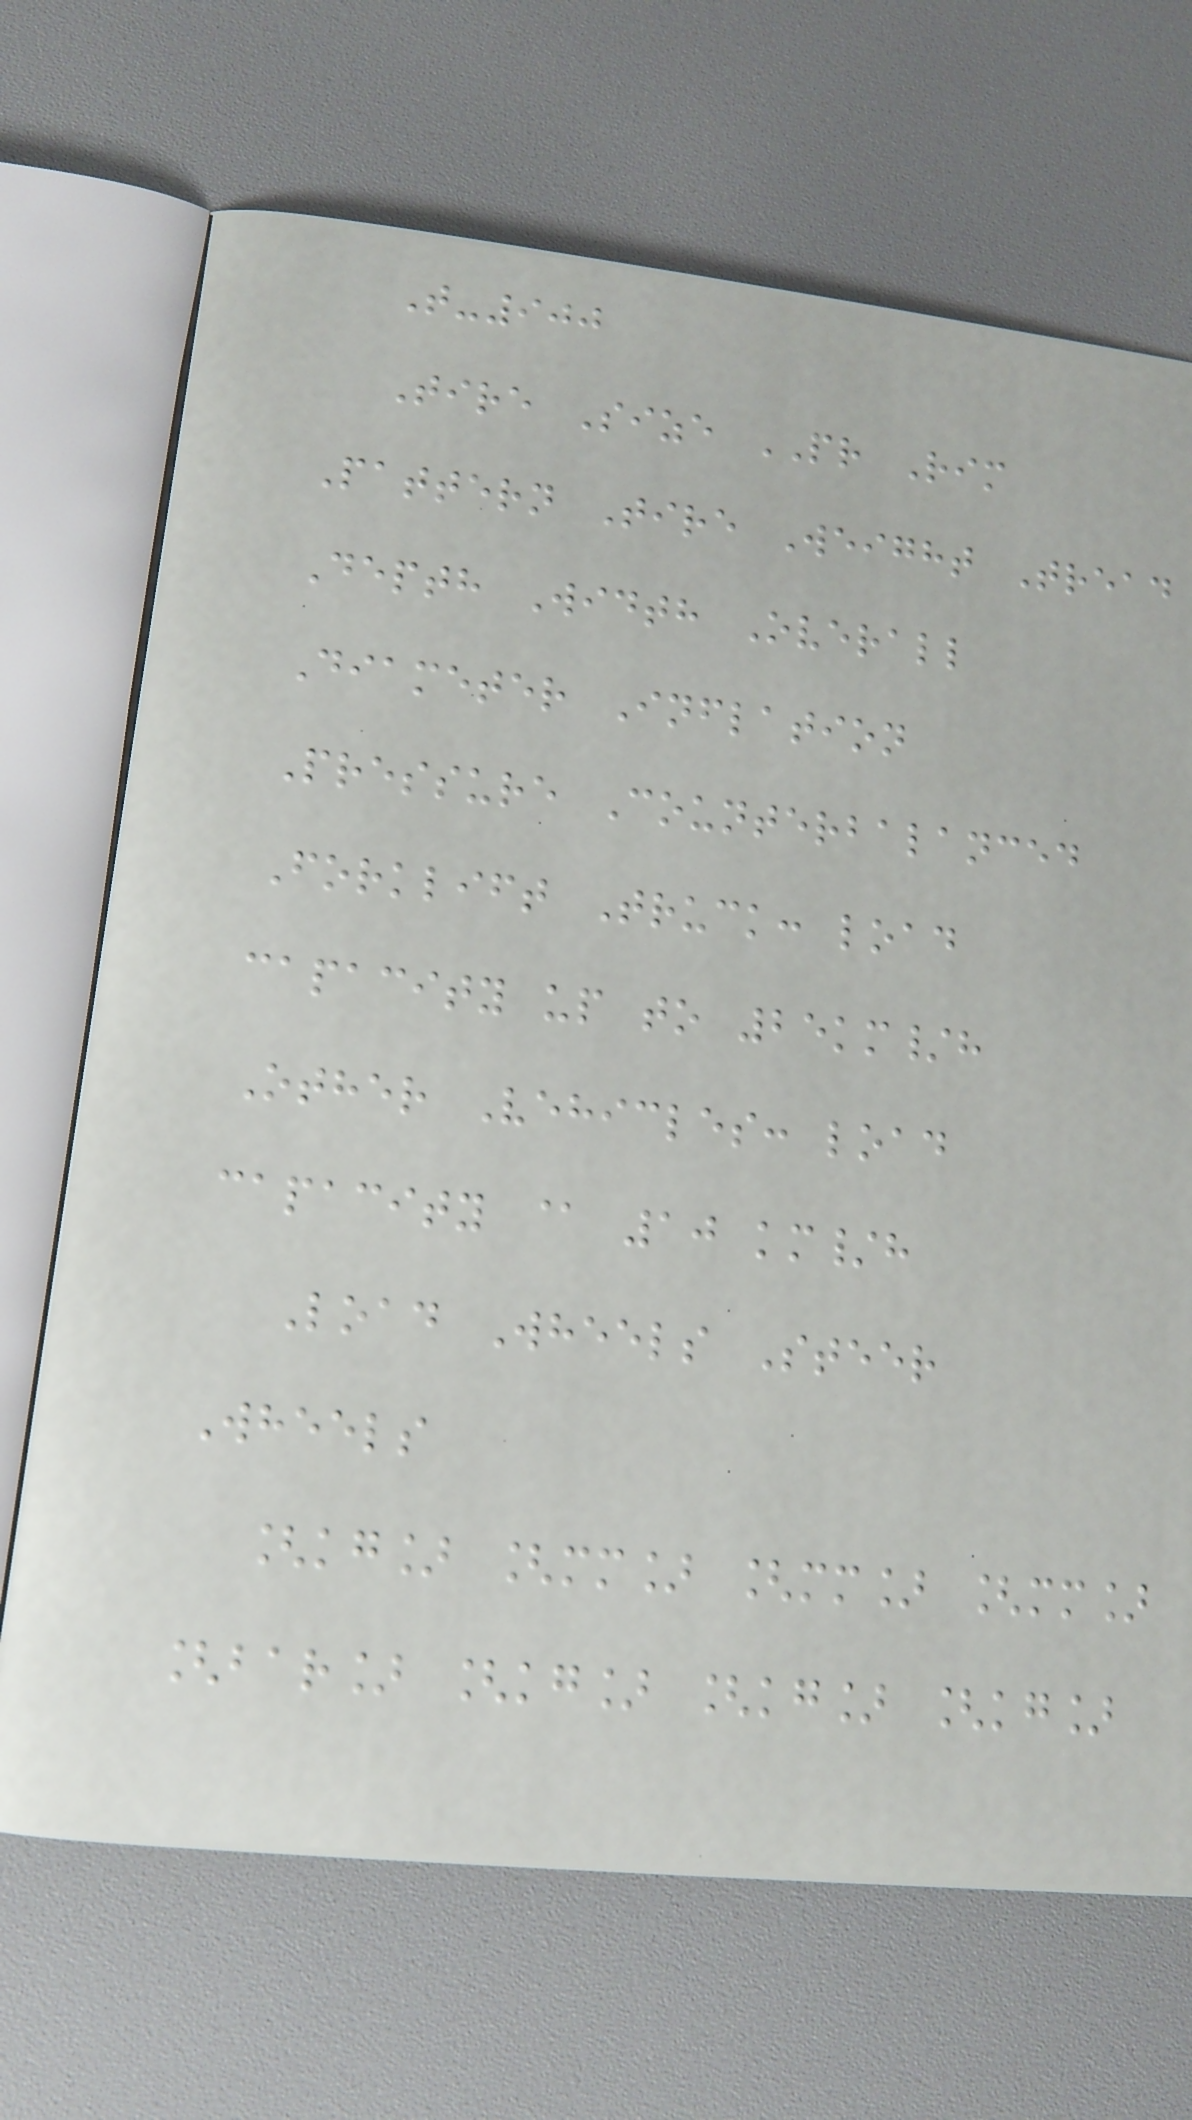T-900
Tire Size PR Rim
Pattern Tire Weight Tread
Depth Width Overall
Diameter Inflation
Pressure Counterbalanced
Forklift Truck: load
capacity up to 25km/h
Other Vehicles: load
capacity @ 10 km/h
Load Wheels Steer
Wheels
[kg] [mm] [mm] [mm]
[bar] [kg] [kg] [kg]
